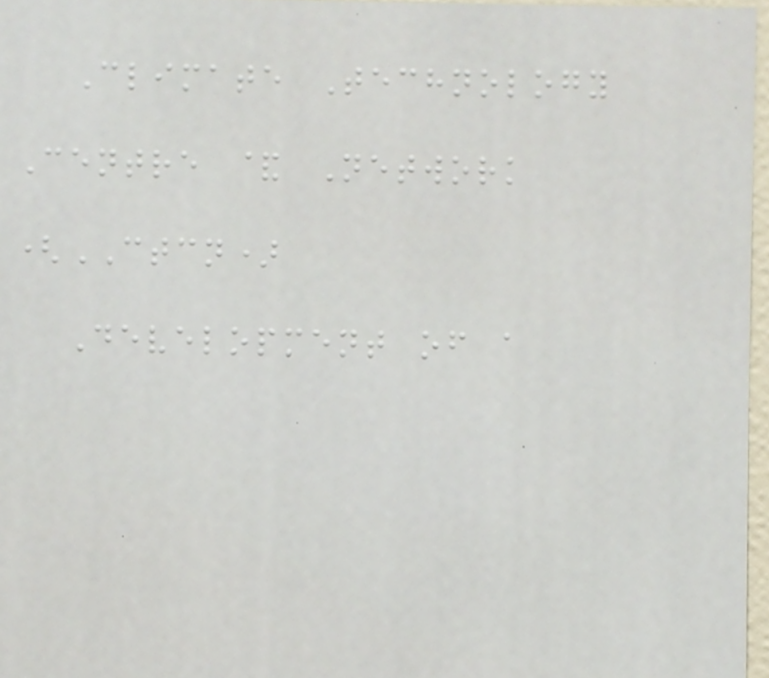Climate Technology
Centre & Network
(CTCN)
Development of a
